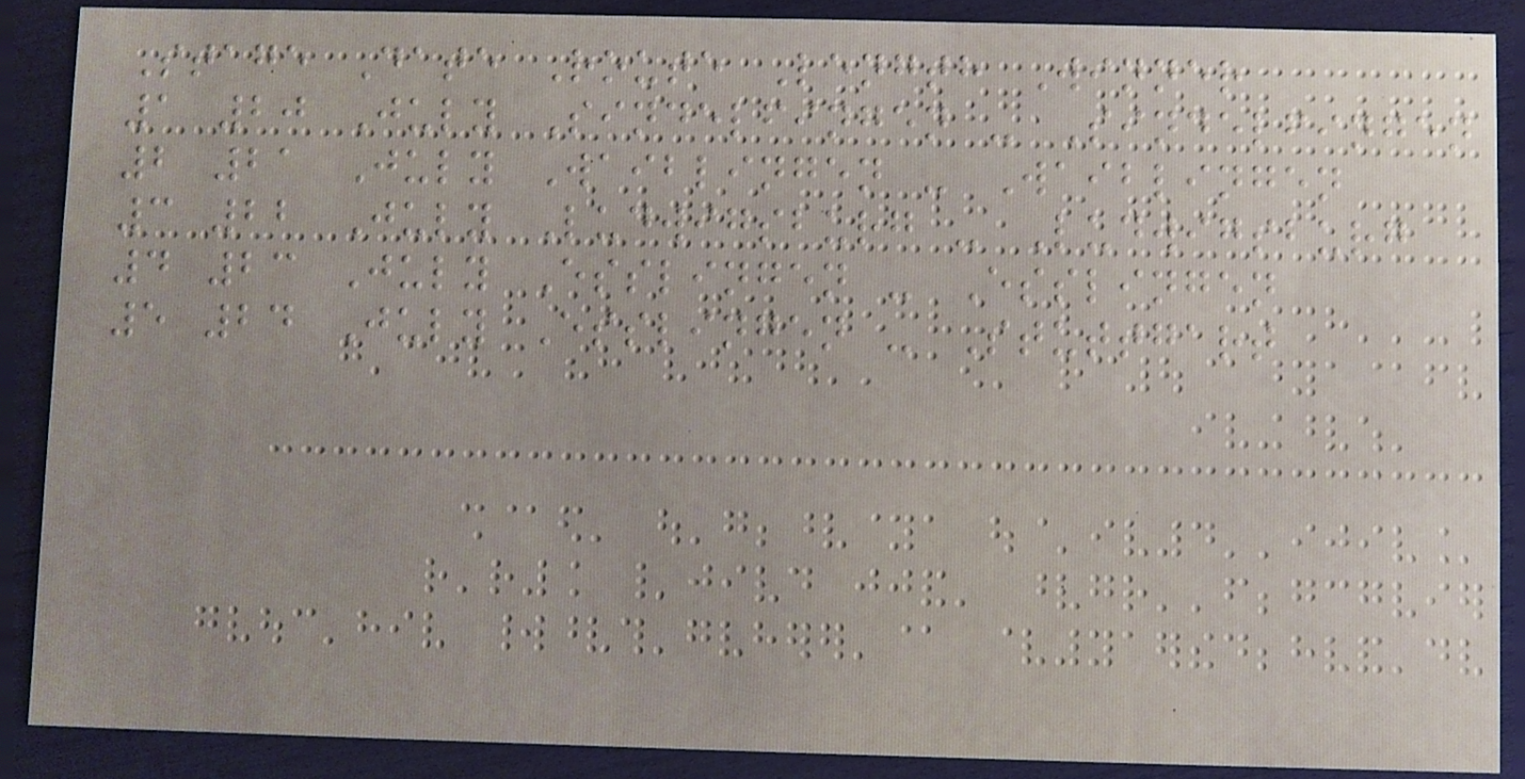Stage Date Route Length Winner
1 20 July Sindelfingen - Sindelfingen
2 21 July Waiblingen - Waiblingen
3 22 July Ludwigsburg - Ludwigsburg
4 23 July Esslingen - Esslingen
5 24 July Esslingen - Stuttgart
